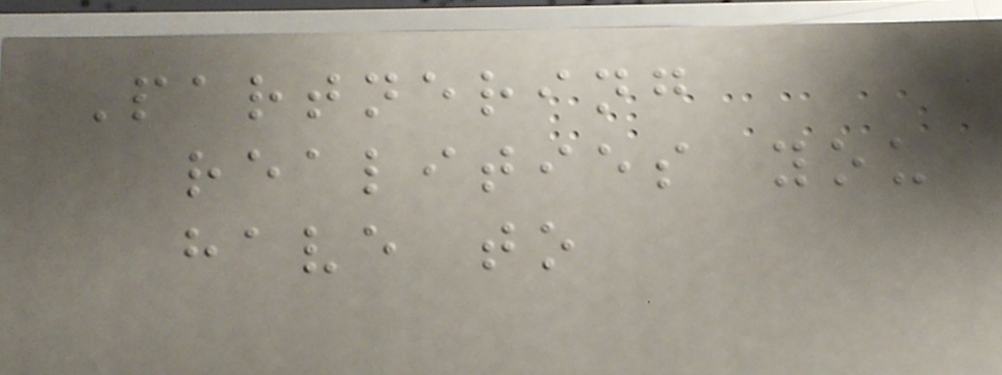Partnering
realities you
have to
